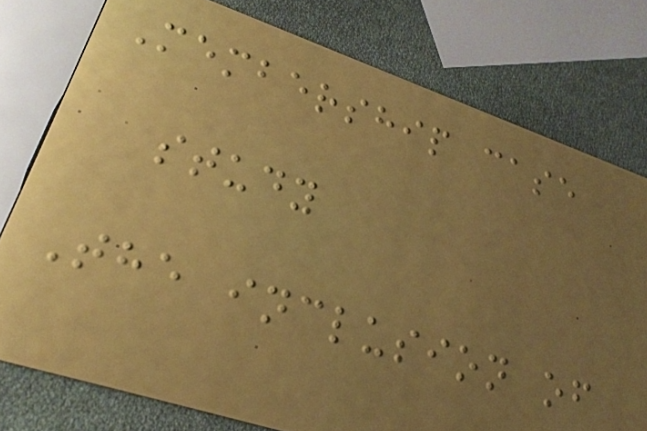Membership case
study
The inclusion of
